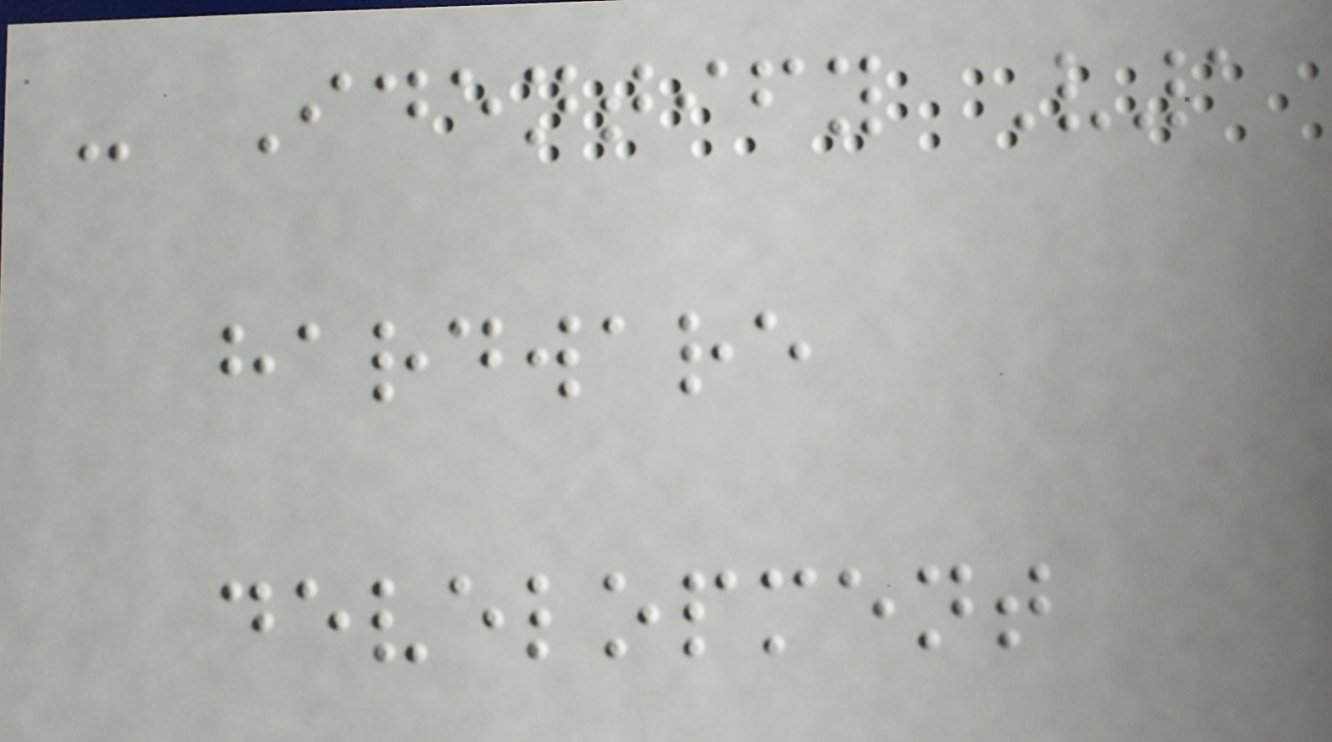- Identify V1
hardware
development
